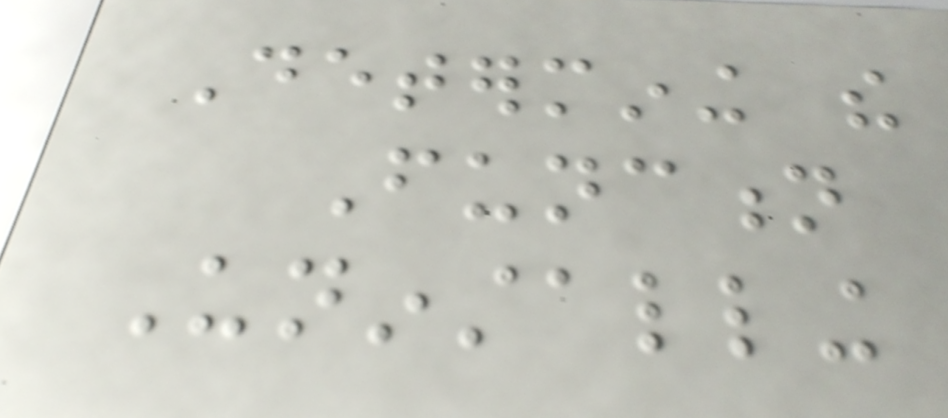Determining the
Function
Uninstalling
